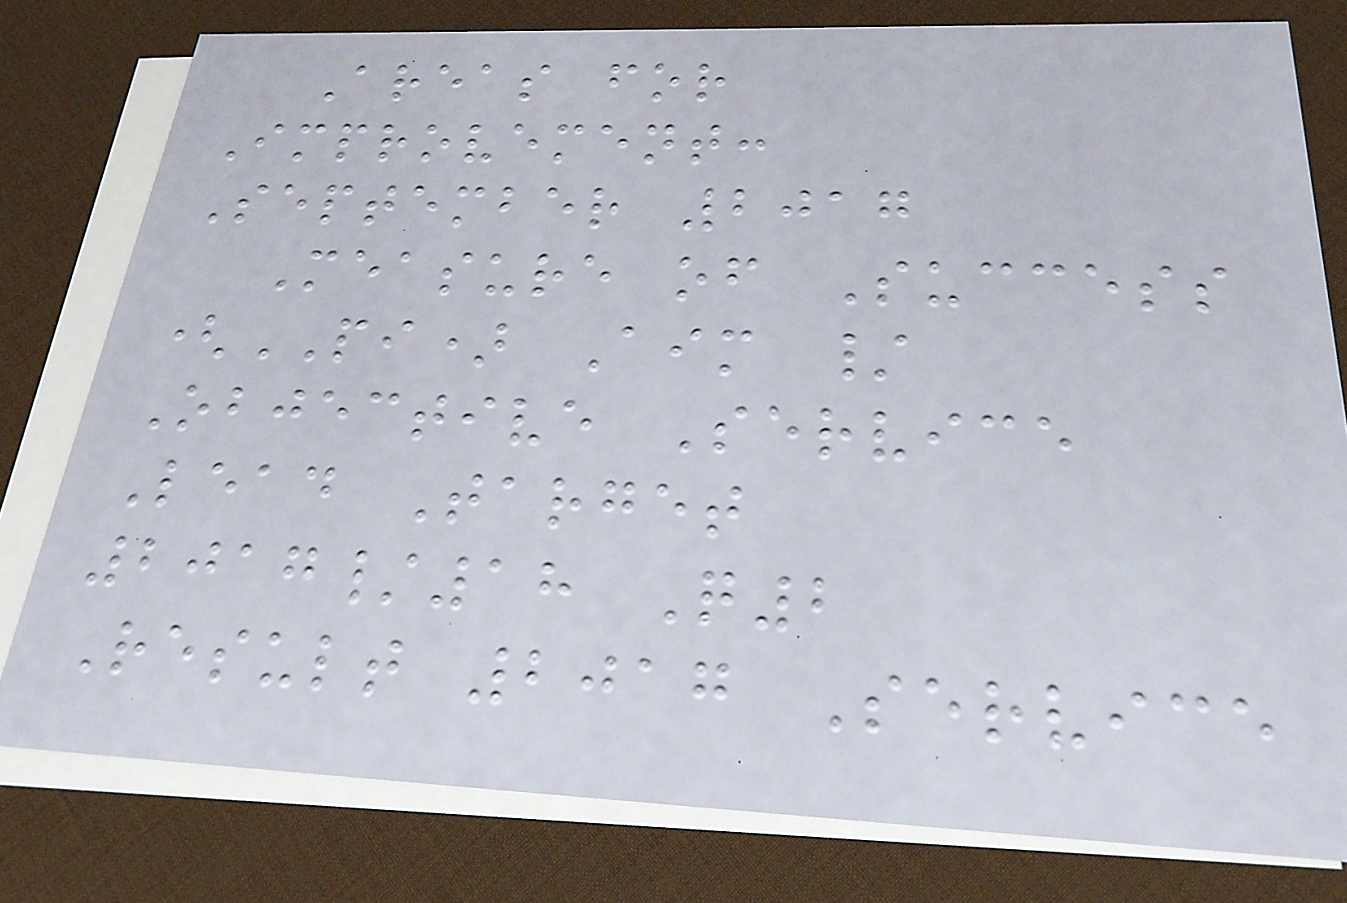Areas for
Improvement:
September 2017
Measure of Success
(PI) Aim /
Objective Service
Lead Target
2017/18 Q2
Result 2017 Service
